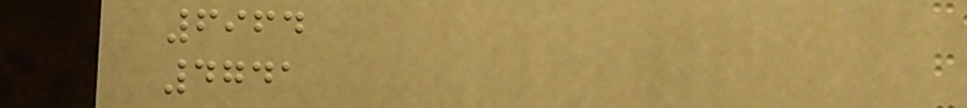6964
4741
